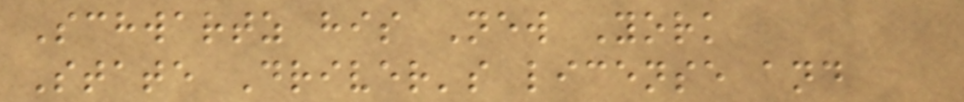Schwartz his New York
State Driver's license and
